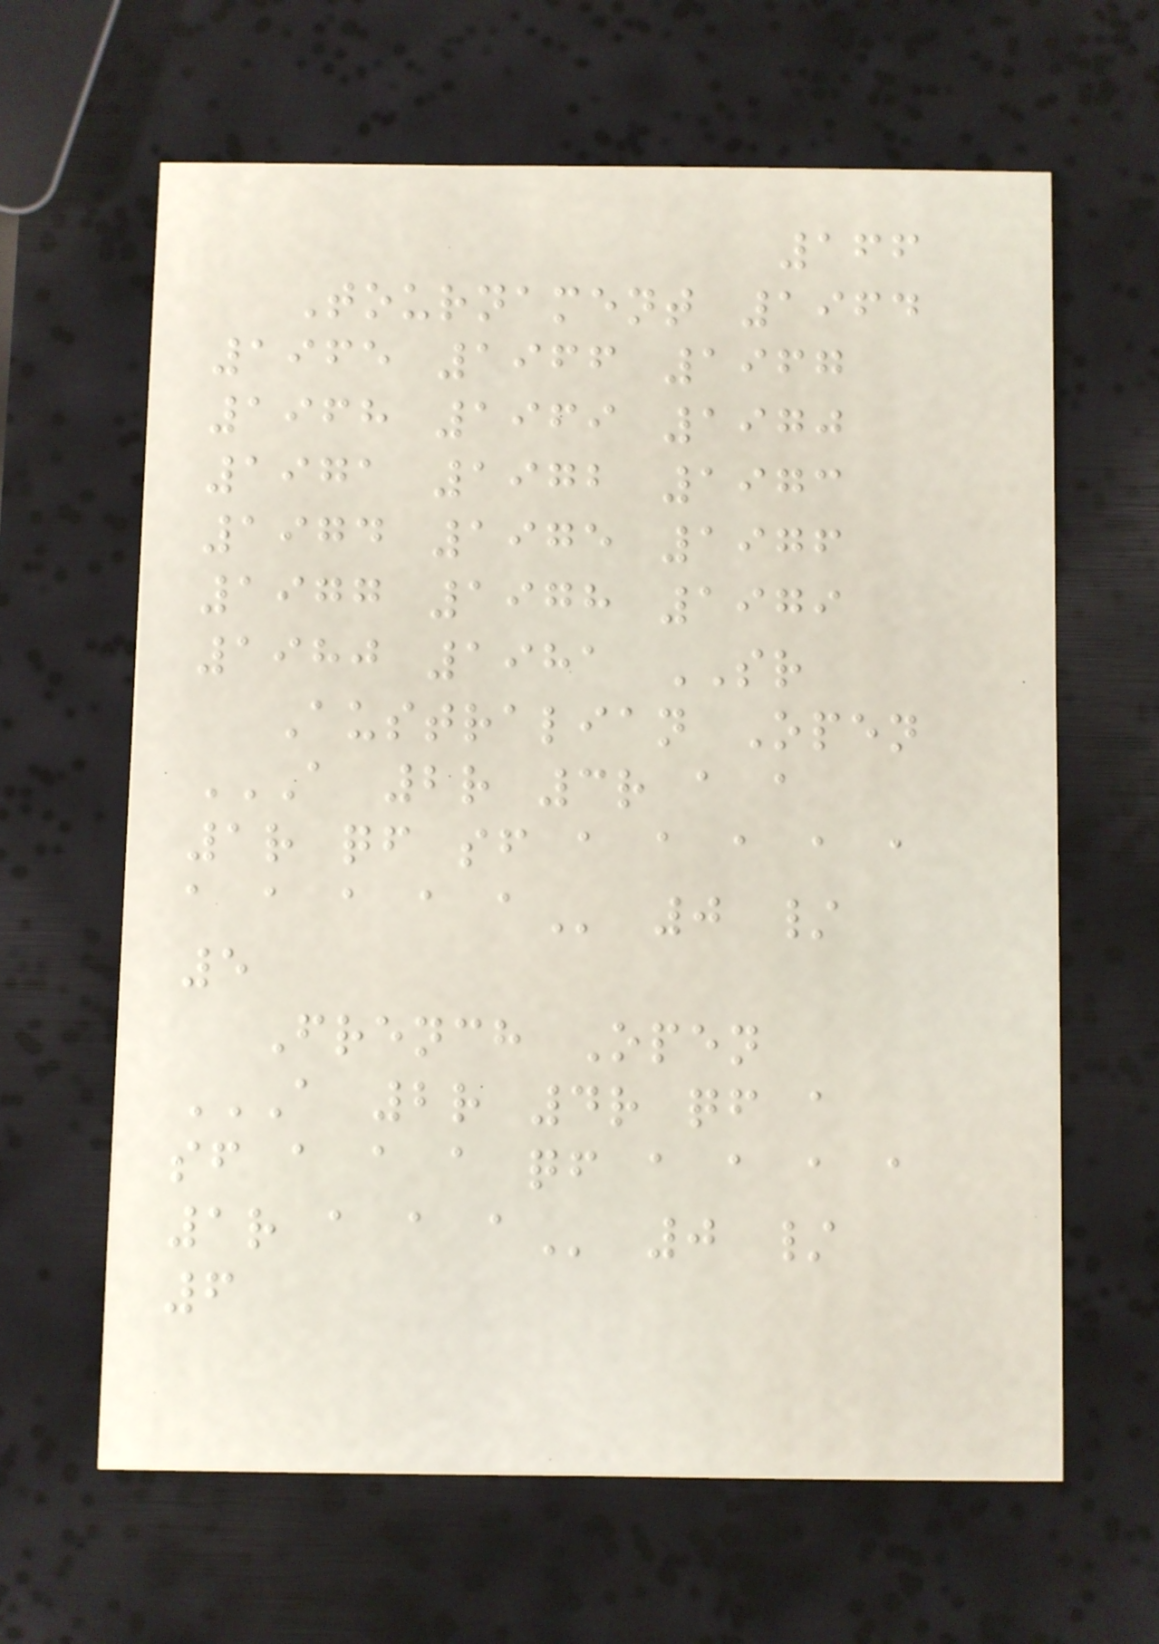166
Tournament 1964
1965 1966 1967
1968 1969 1970
1971 1972 1973
1974 1975 1976
1977 1978 1979
1980 1981 SR
Australian Open
A 2R 3R A A
1R QF SF A A A A A
A A A A A 0 /
5
French Open
A 2R 4R QF A
SF A A A QF A A A A
1R A A A 0 /
6
